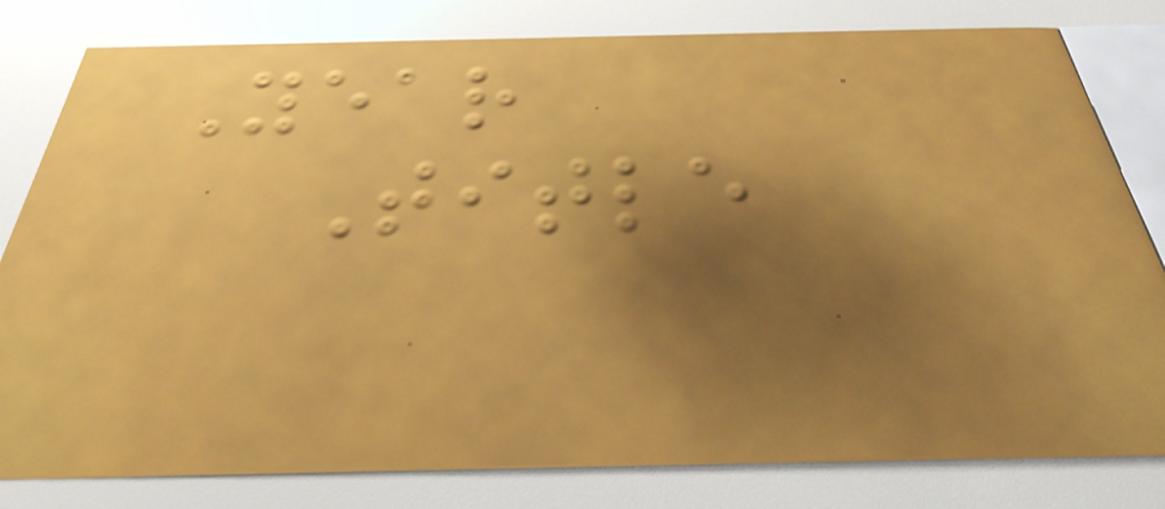Year
Title
